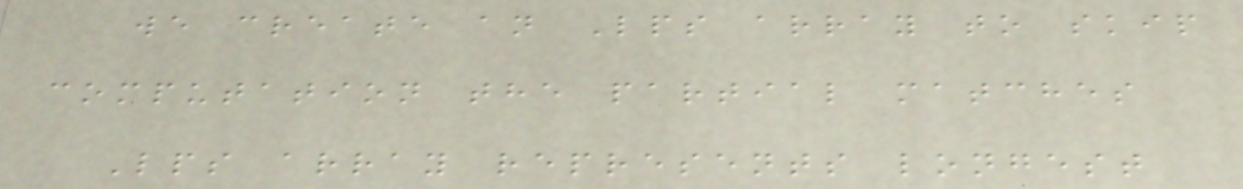we create an Lps array to skip
computation the partial matches
Lps array represents longest
